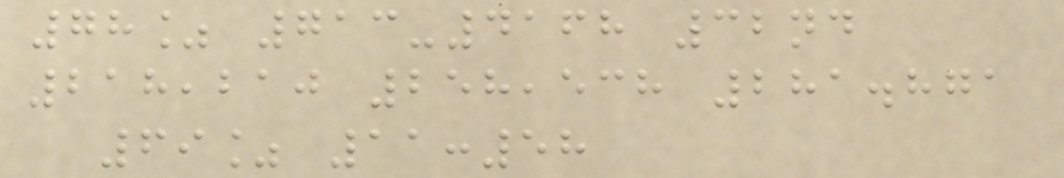78% 713-4168 32nd
218,210 258,538 281.871
69% 11:58
